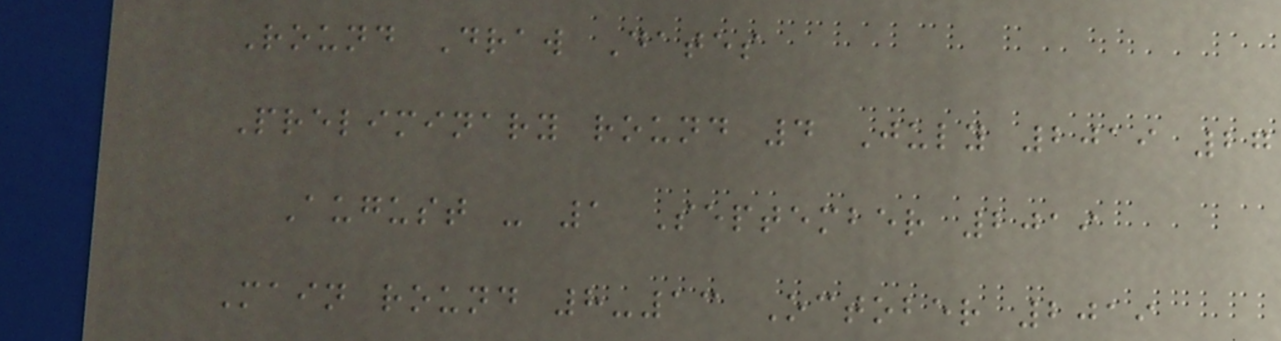Round Draw Dates
Preliminary round 4 July 2019 27
August - 1 September 2019
Main round 8-13 October 2019
